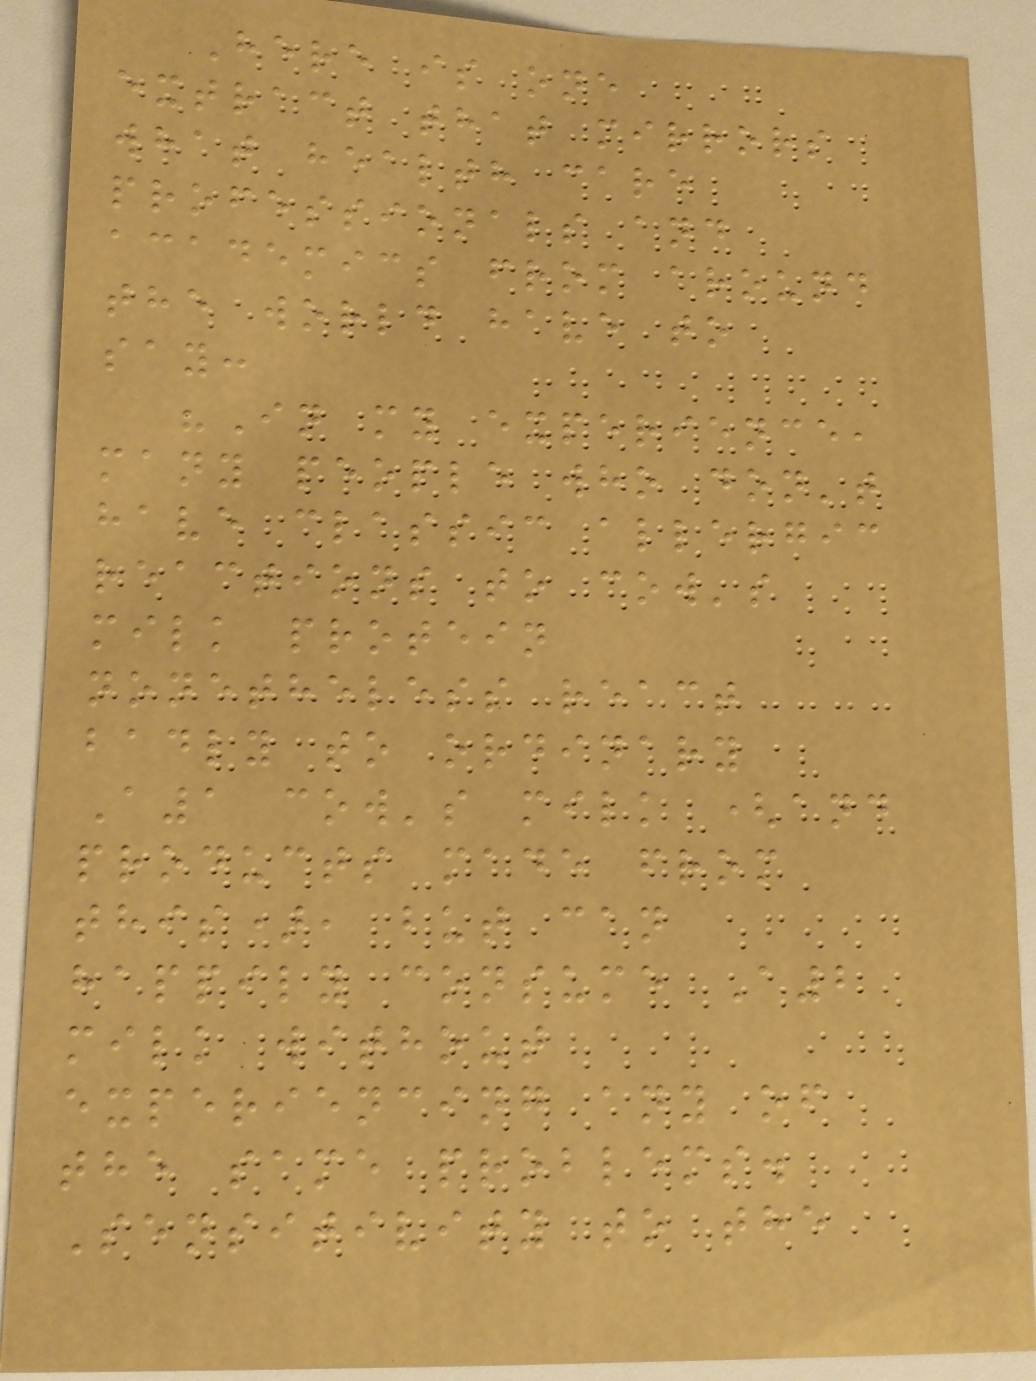Here is one
extract that mirrors
what health care
professionals and
academics from around
the world have to
say:
"In my experience,
many people who don't
have classic allergic
reactions to cow's
milk protein
nonetheless react
badly to ordinary
A1 cow's milk (and
products made from
this), but can
happily consume A2
milk without
experiencing any of
the same problems.
Sensitivity to the
